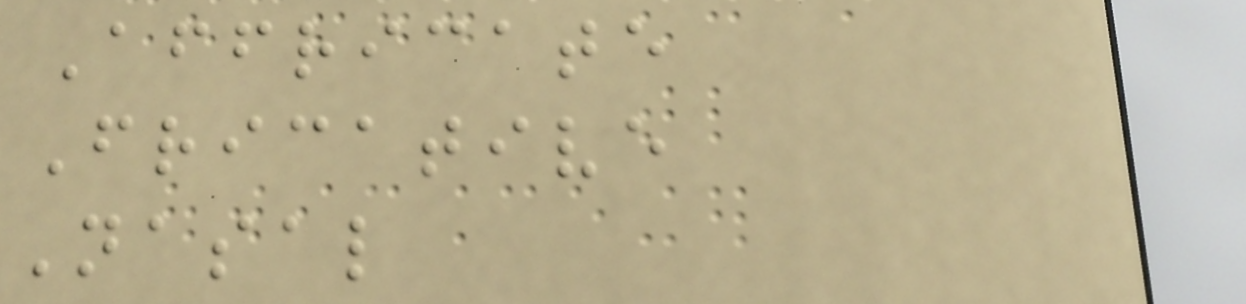Affricate
Fricative
Nasal
